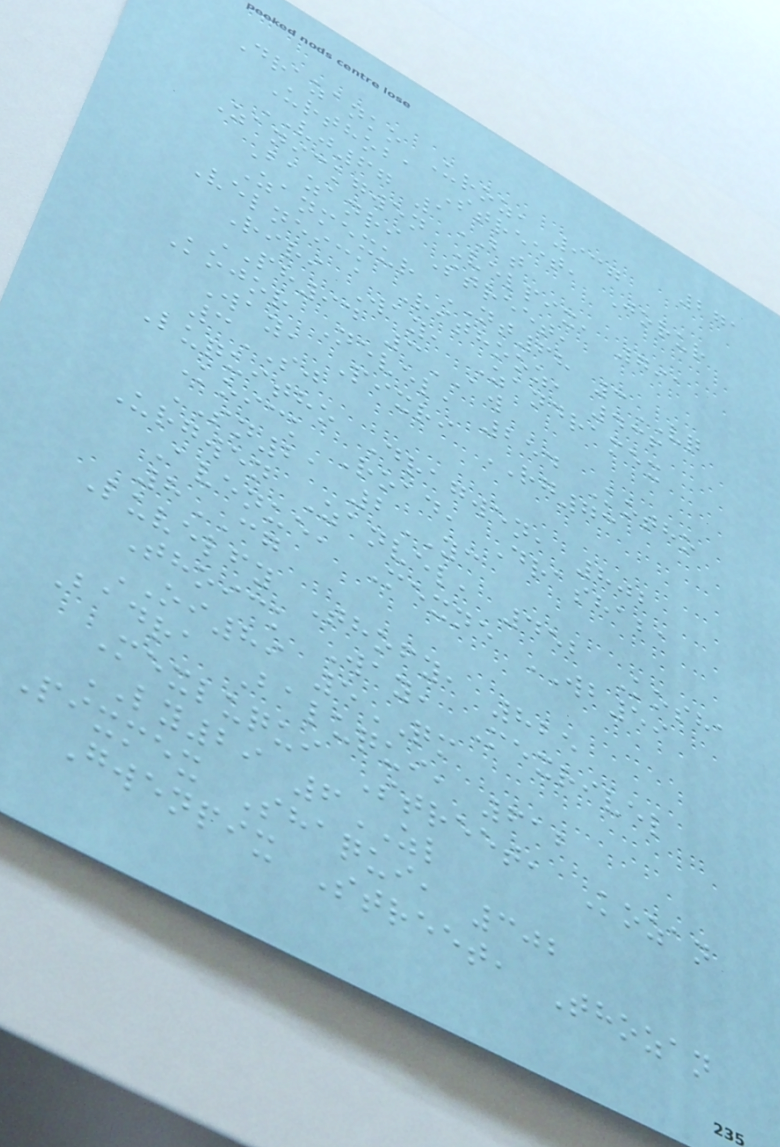271
Drazanko Uroz, 937
Urthoba Street, Jorur
VJ67 1BT
Zanickgwen Velpix, 791
Bazanri Street,
Zanmexur NT68 3VQ
Velneick Rithooz, 436
Riri Way, Zandramex
PH94 3AW
Kojor Nevel, 254 Kotho
Way, Pixri RG73
3SJ
Luquitho Dragwen, 802
Koick Road, Drashaba
SN21 2YC
Urgwen Zanvel, 452 Kosha
Avenue, Mexne WB59
8CG
Luvelfy Thofy, 825
Thoick Way, Mexrivel
OI89 5QM
Badra Baluqui, 612
Mexluqui Street, Kozan
LY29 6ZL
Pixmex Shaqui, 302
Gwenpix Street, Thozan
